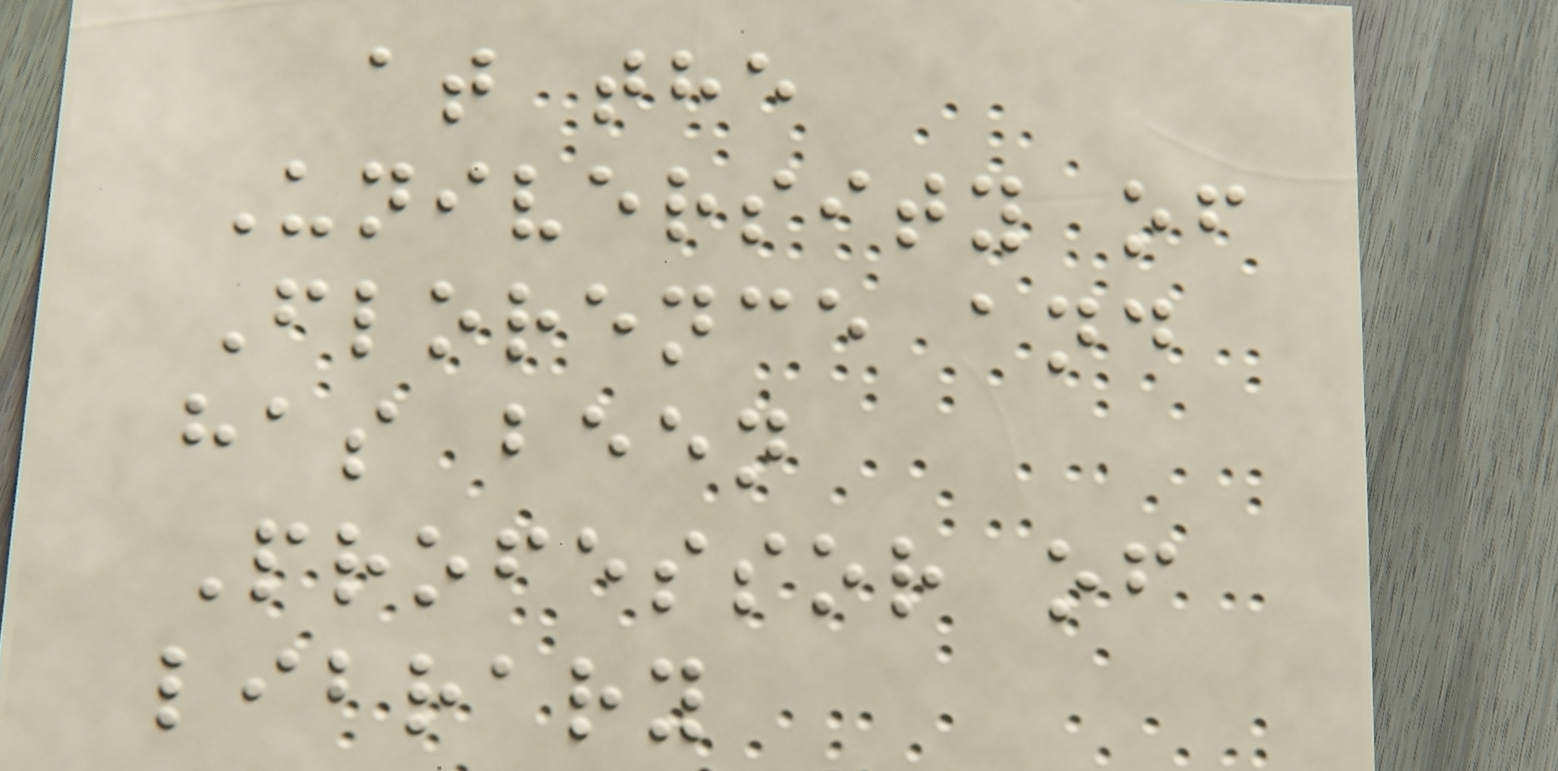at the
University of
Florence and
has been
Professor of
library
